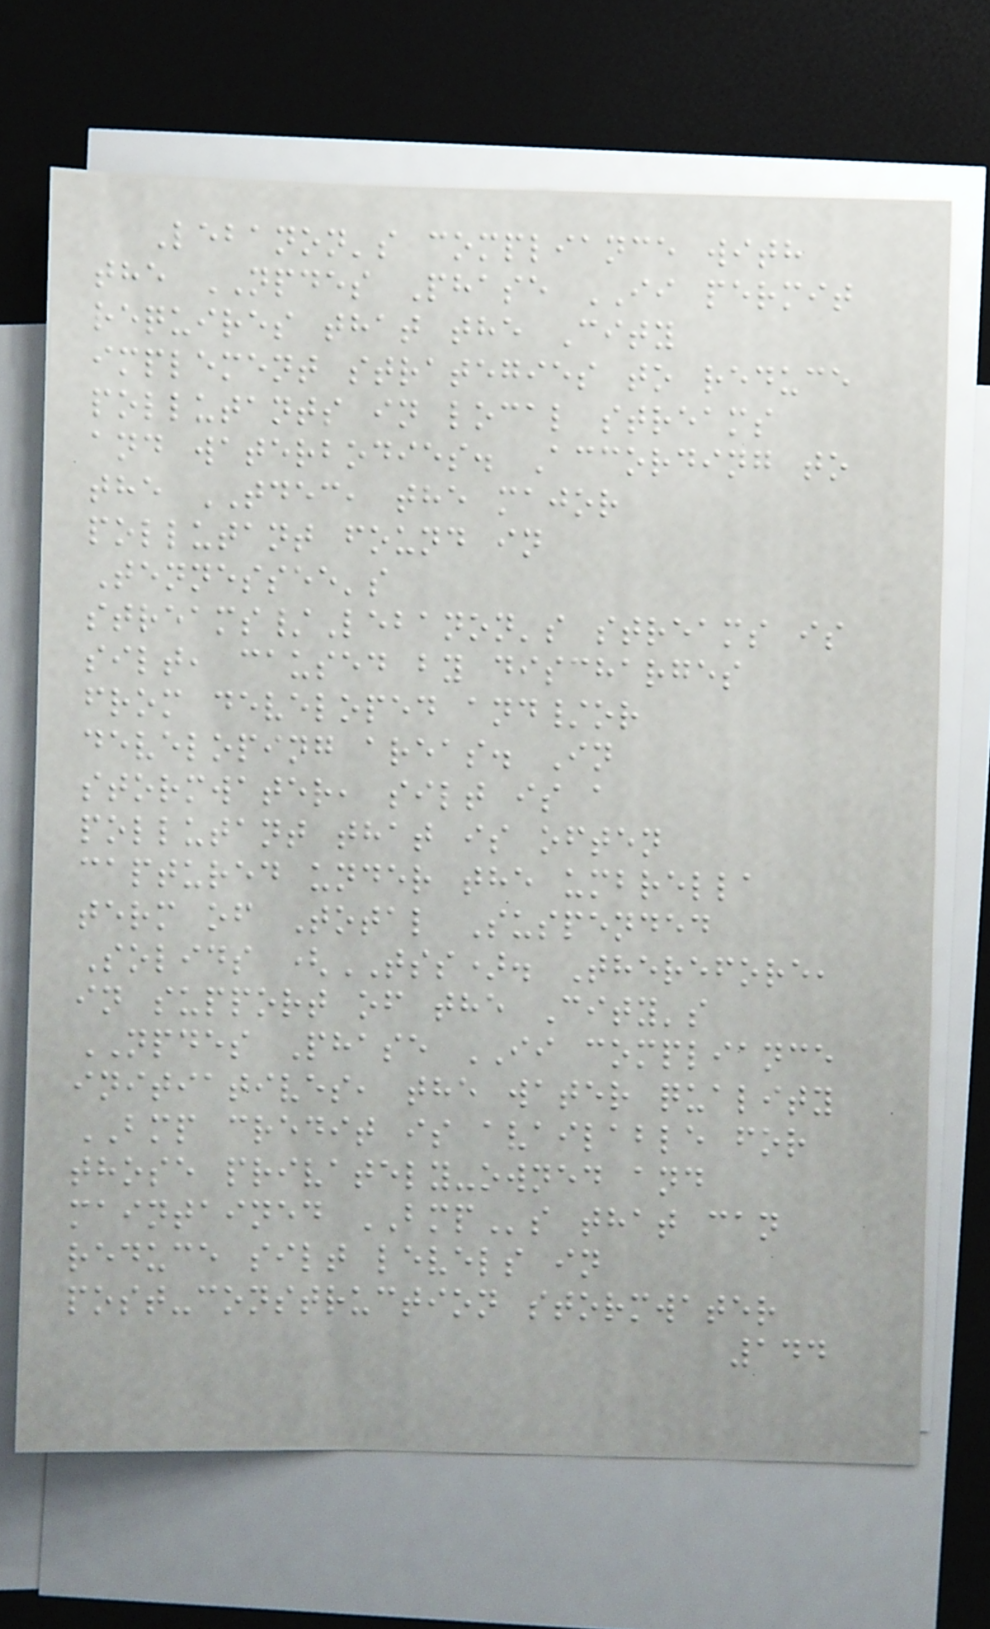Lebanon's compliance with
the NPDES Phase II permit
requires that the City
implement strategies to reduce
pollutants in local streams
and waterbodies. According to
the TDEC, the major
pollutant found in
Tennessee's
streams/Lebanon's streams is
silt, caused by discharges
from developed and/or
developing areas. In
stormwater, silt is a
pollutant that is often
captured under the umbrella
term of Total Suspended
Solids (TSS). Therefore,
in support of the City's
NPDES Phase II compliance
initiatives, the water quality
BMP credit is available for
those privately-owned and
maintained BMPs that can
reduce silt levels in
post-construction stormwater
144
